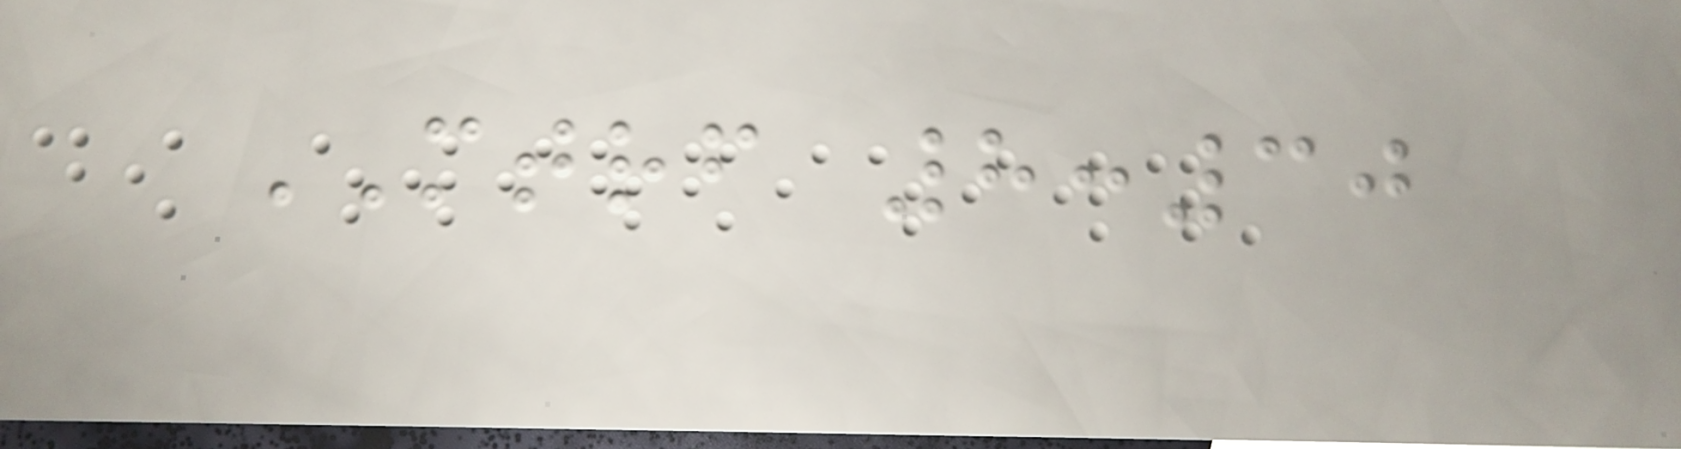MTRF 8:30
